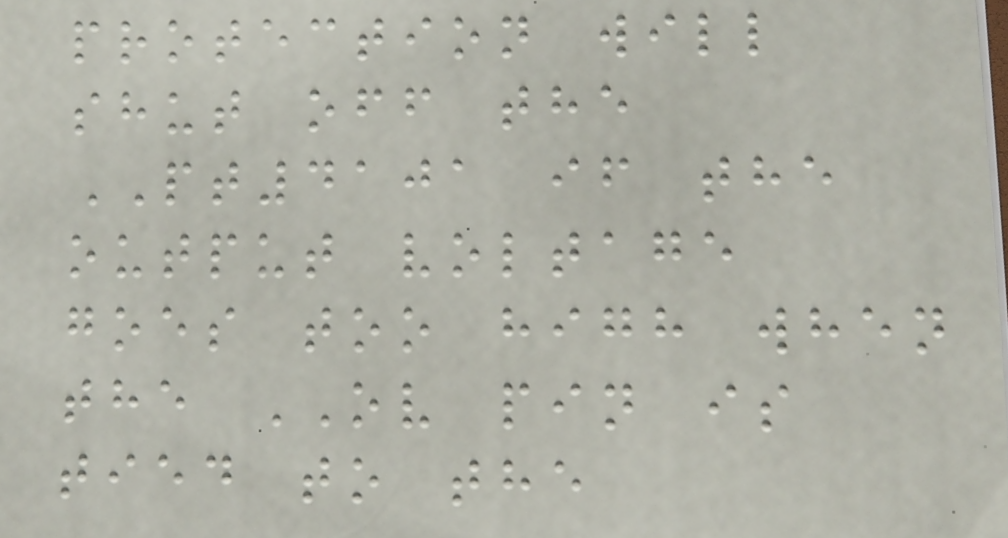protection will
shut off the
PT4101 if the
output voltage
goes too high when
the OV pin is
tied to the
